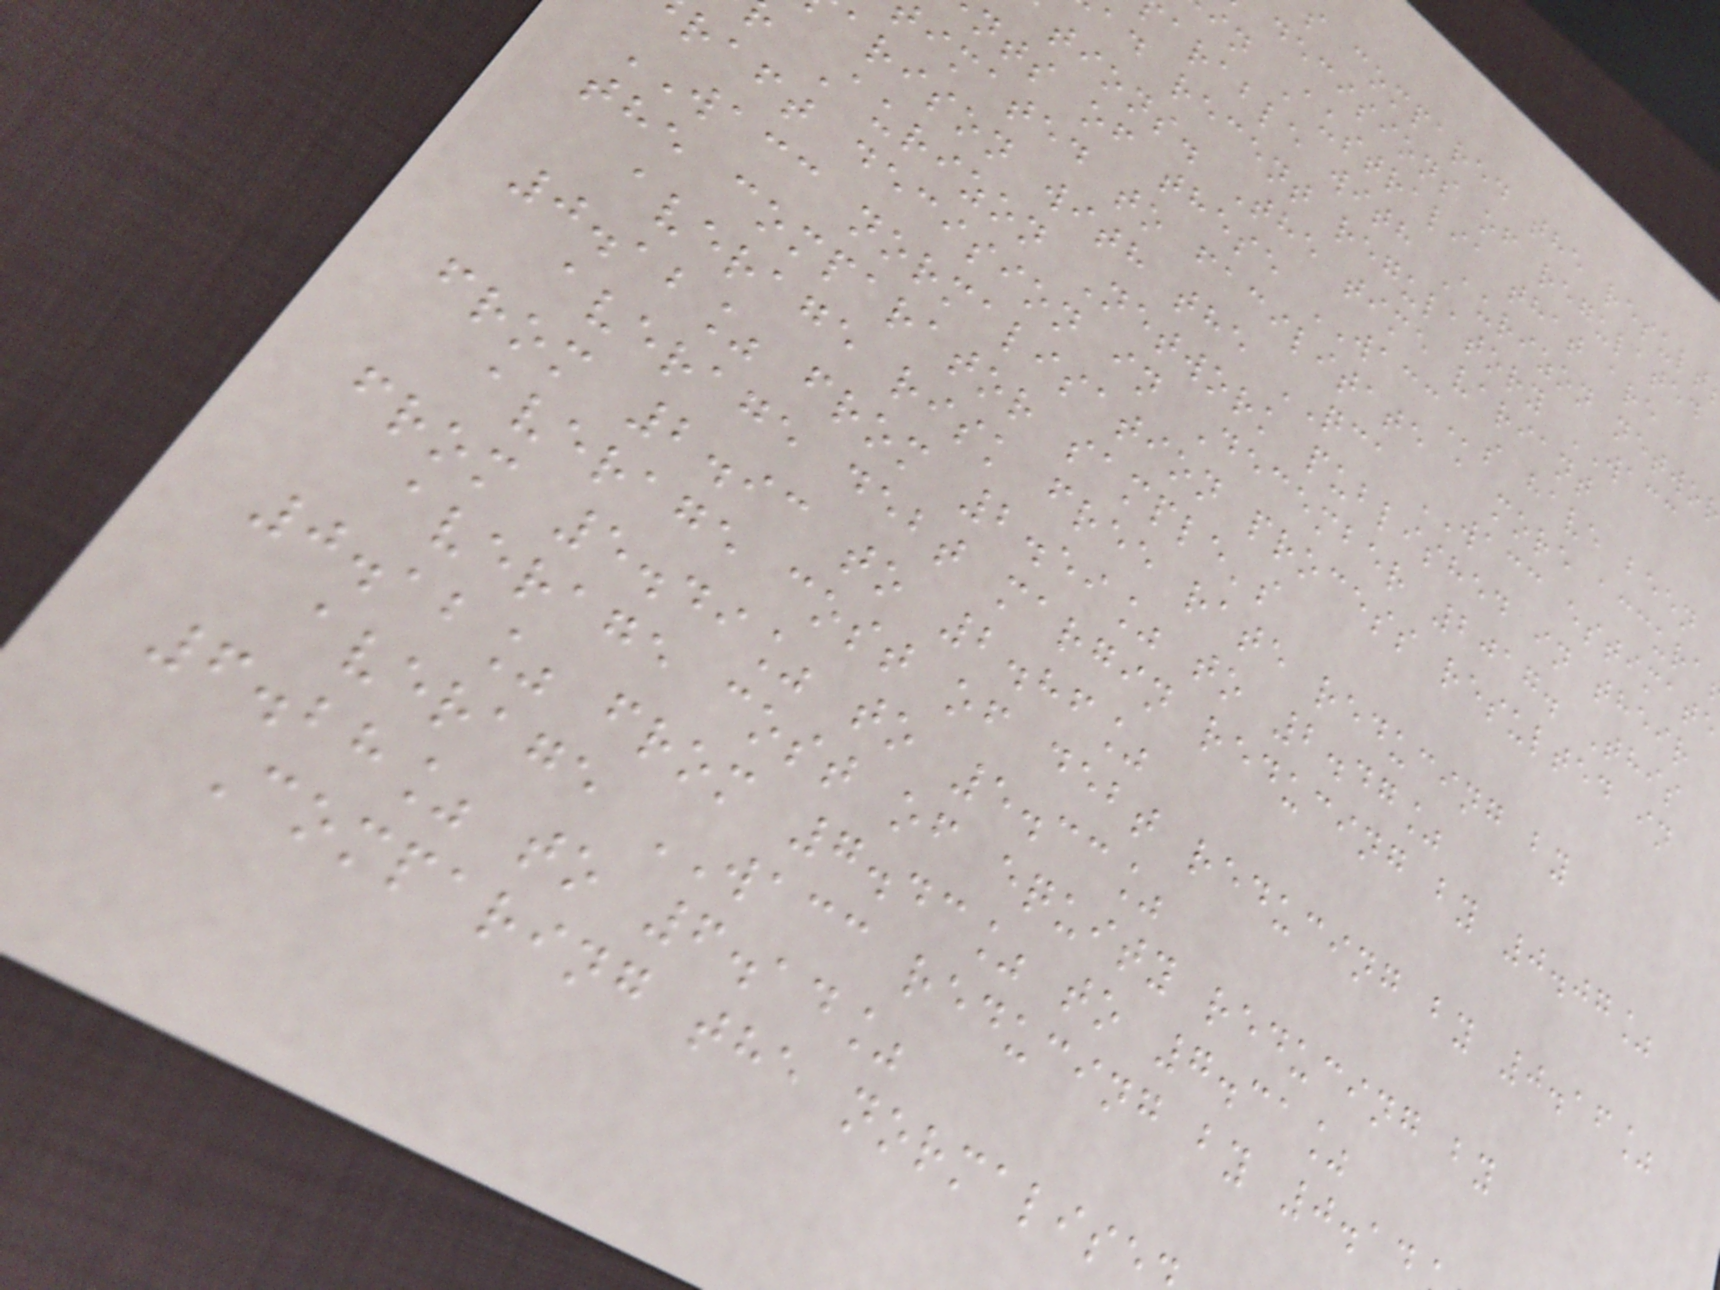s compared the result
decisions of regulated
in Australia that are
arable with Aurizon netwo
ad recent regulatory WACC
tions. The time variant
nts of these WACCs have been
imated to facilitate a more accura
arison with the QCA WACC estimate
Aurizon Network published in their
raft decision in December 2017. This
WACC normalisation process resulted in
the comparator sample's
average risk free rate reducing by
0.12% from 2.59% to 2.47%
average debt margin reducing by 0.07%
from 2.93 to 2.86%
average cost of debt reducing by 0.16%
from 5.49% to 5.33%
average cost of equity reducing by
0.12% from 7.43% to 7.31%
average WACC reducing by 0.14
6.28% to 6.14%
Comparing the normalise
